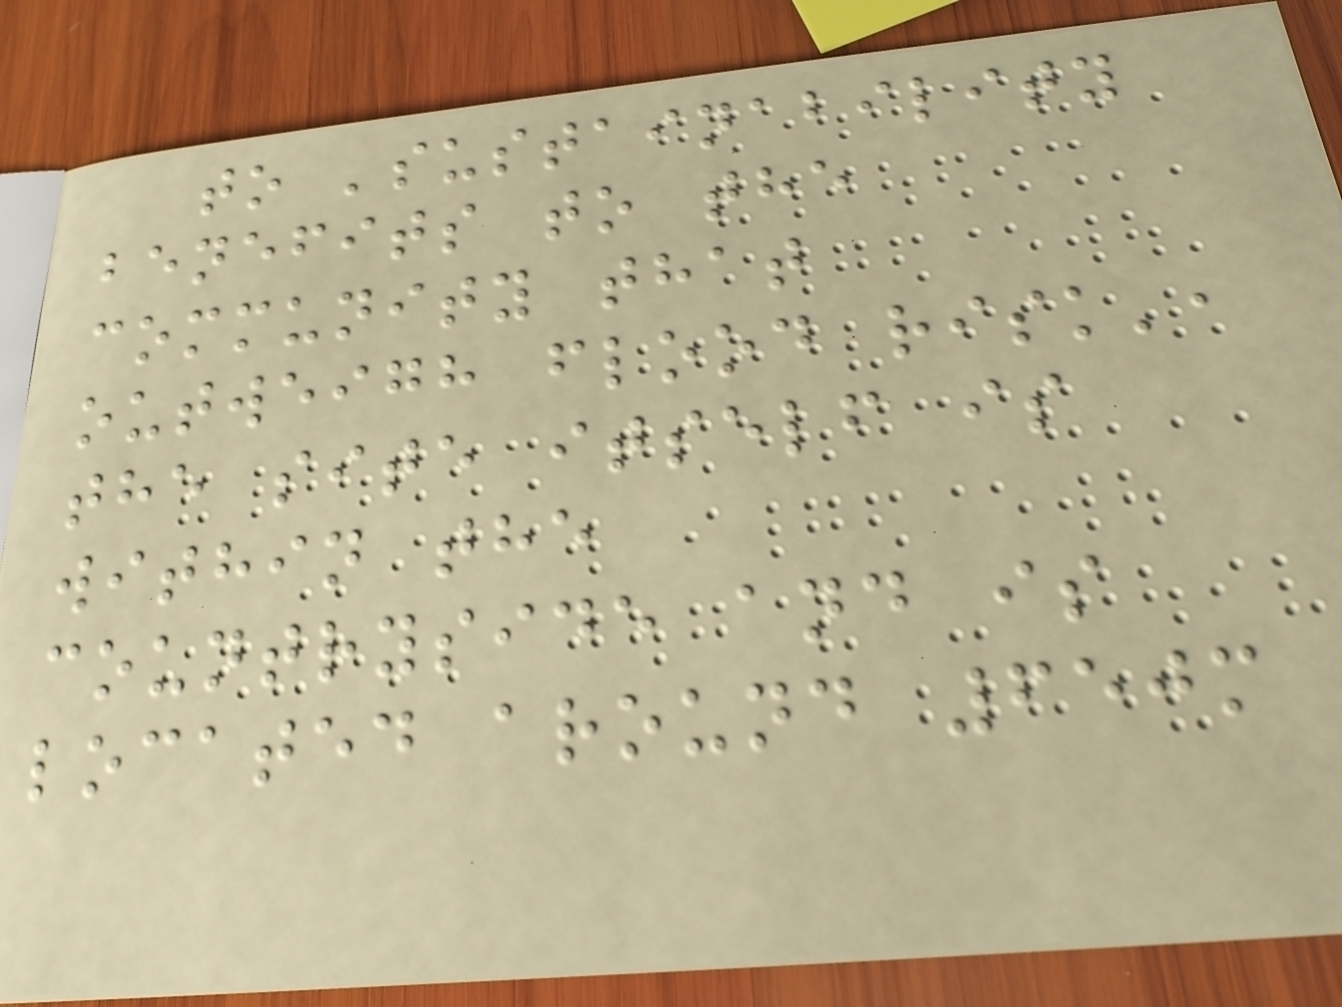to 'sustainability
benefits to the
community that
outweigh flood risk',
the site itself is
within the
countryside and is
located around 650m
